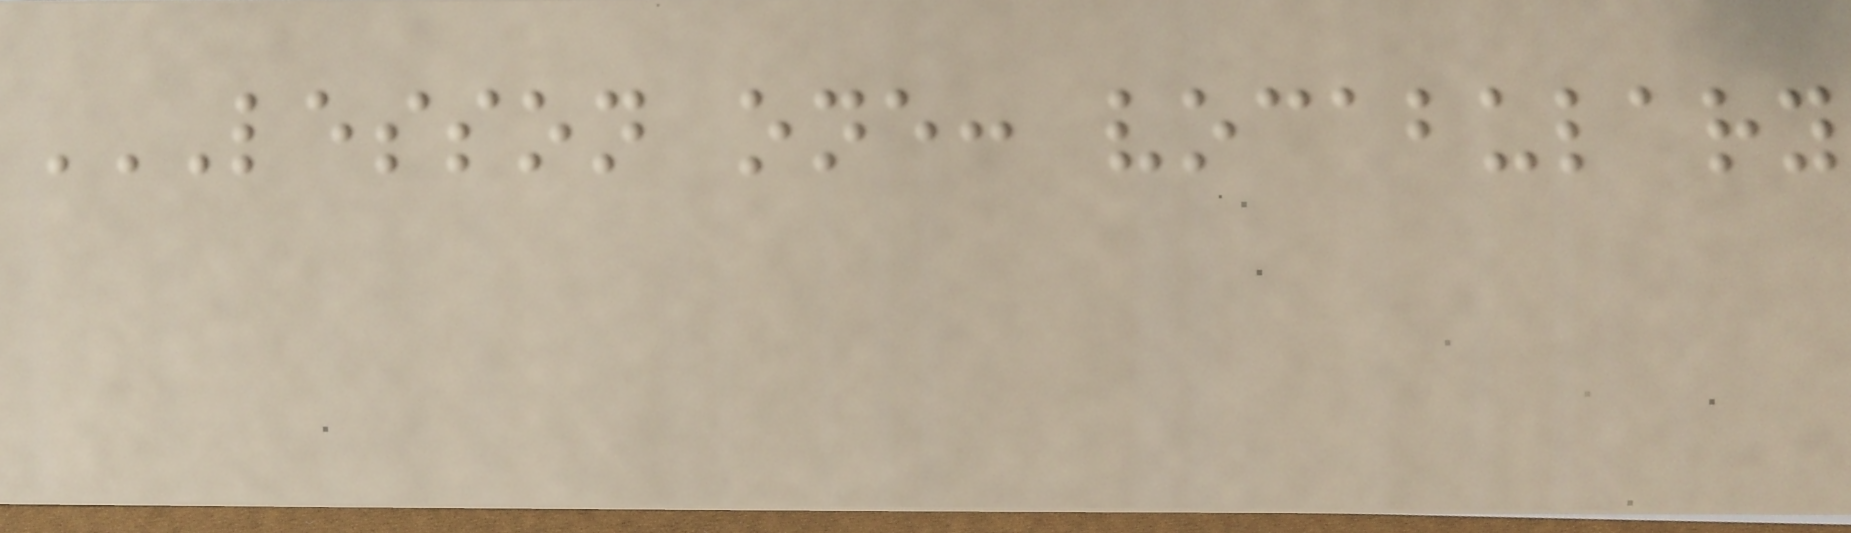LESSON ONE: VOCABULARY
